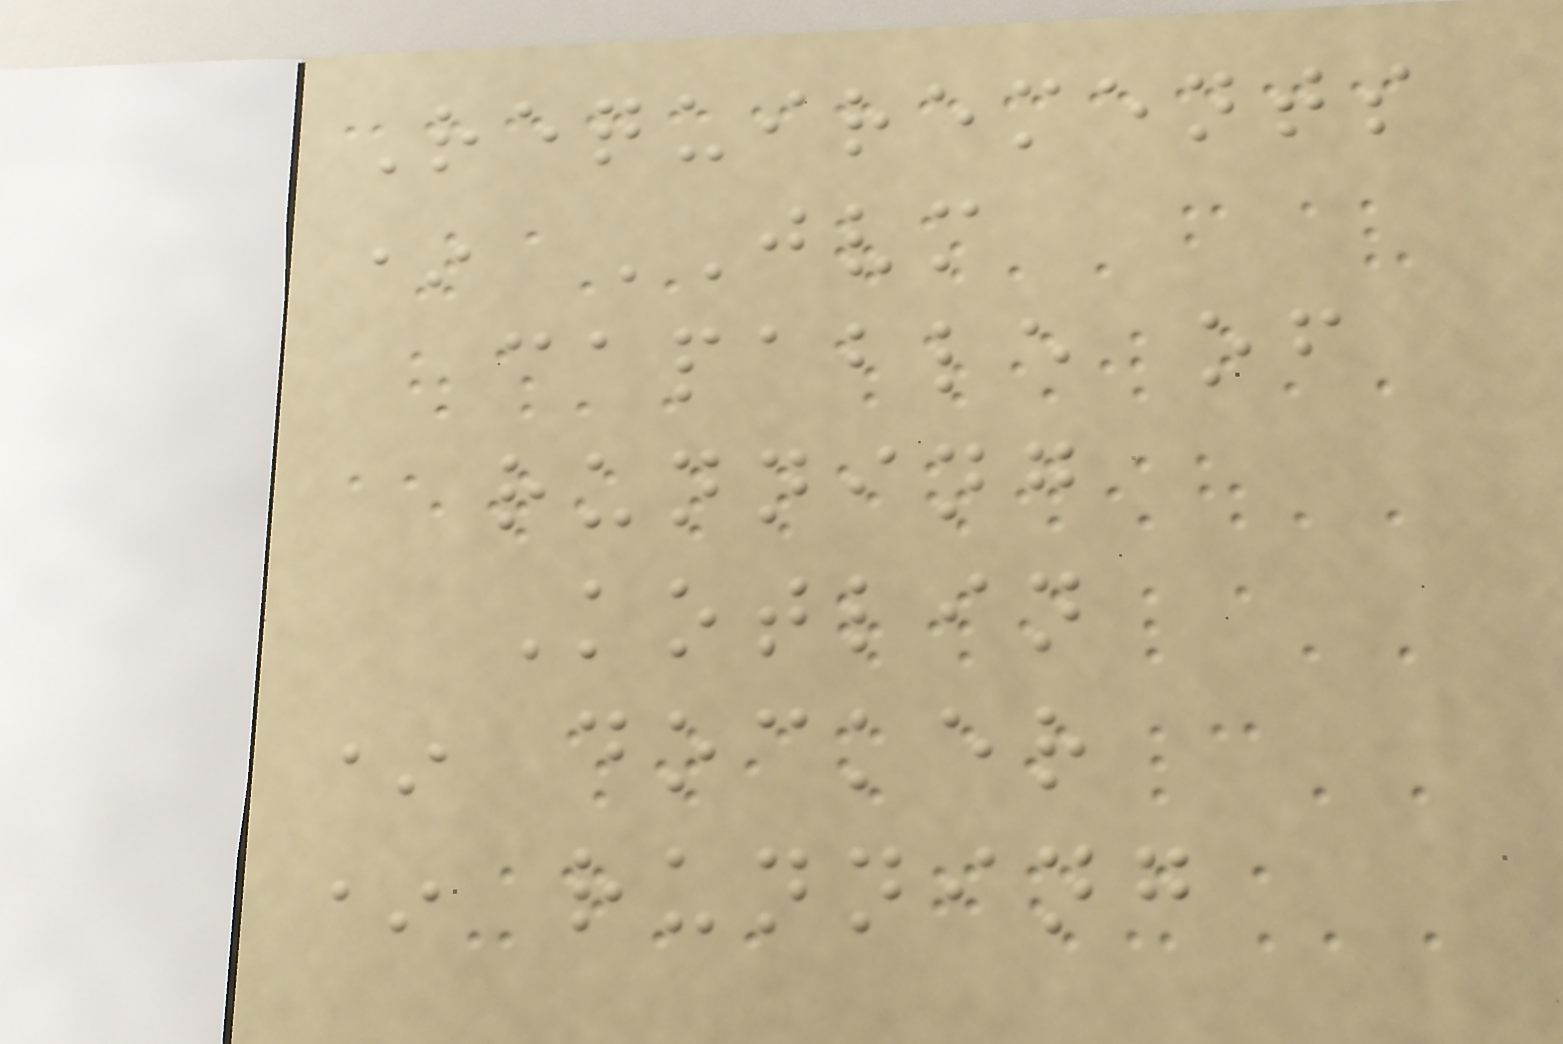Requirements
* JVM
capable of
running
Kotlin
* docker
* running
